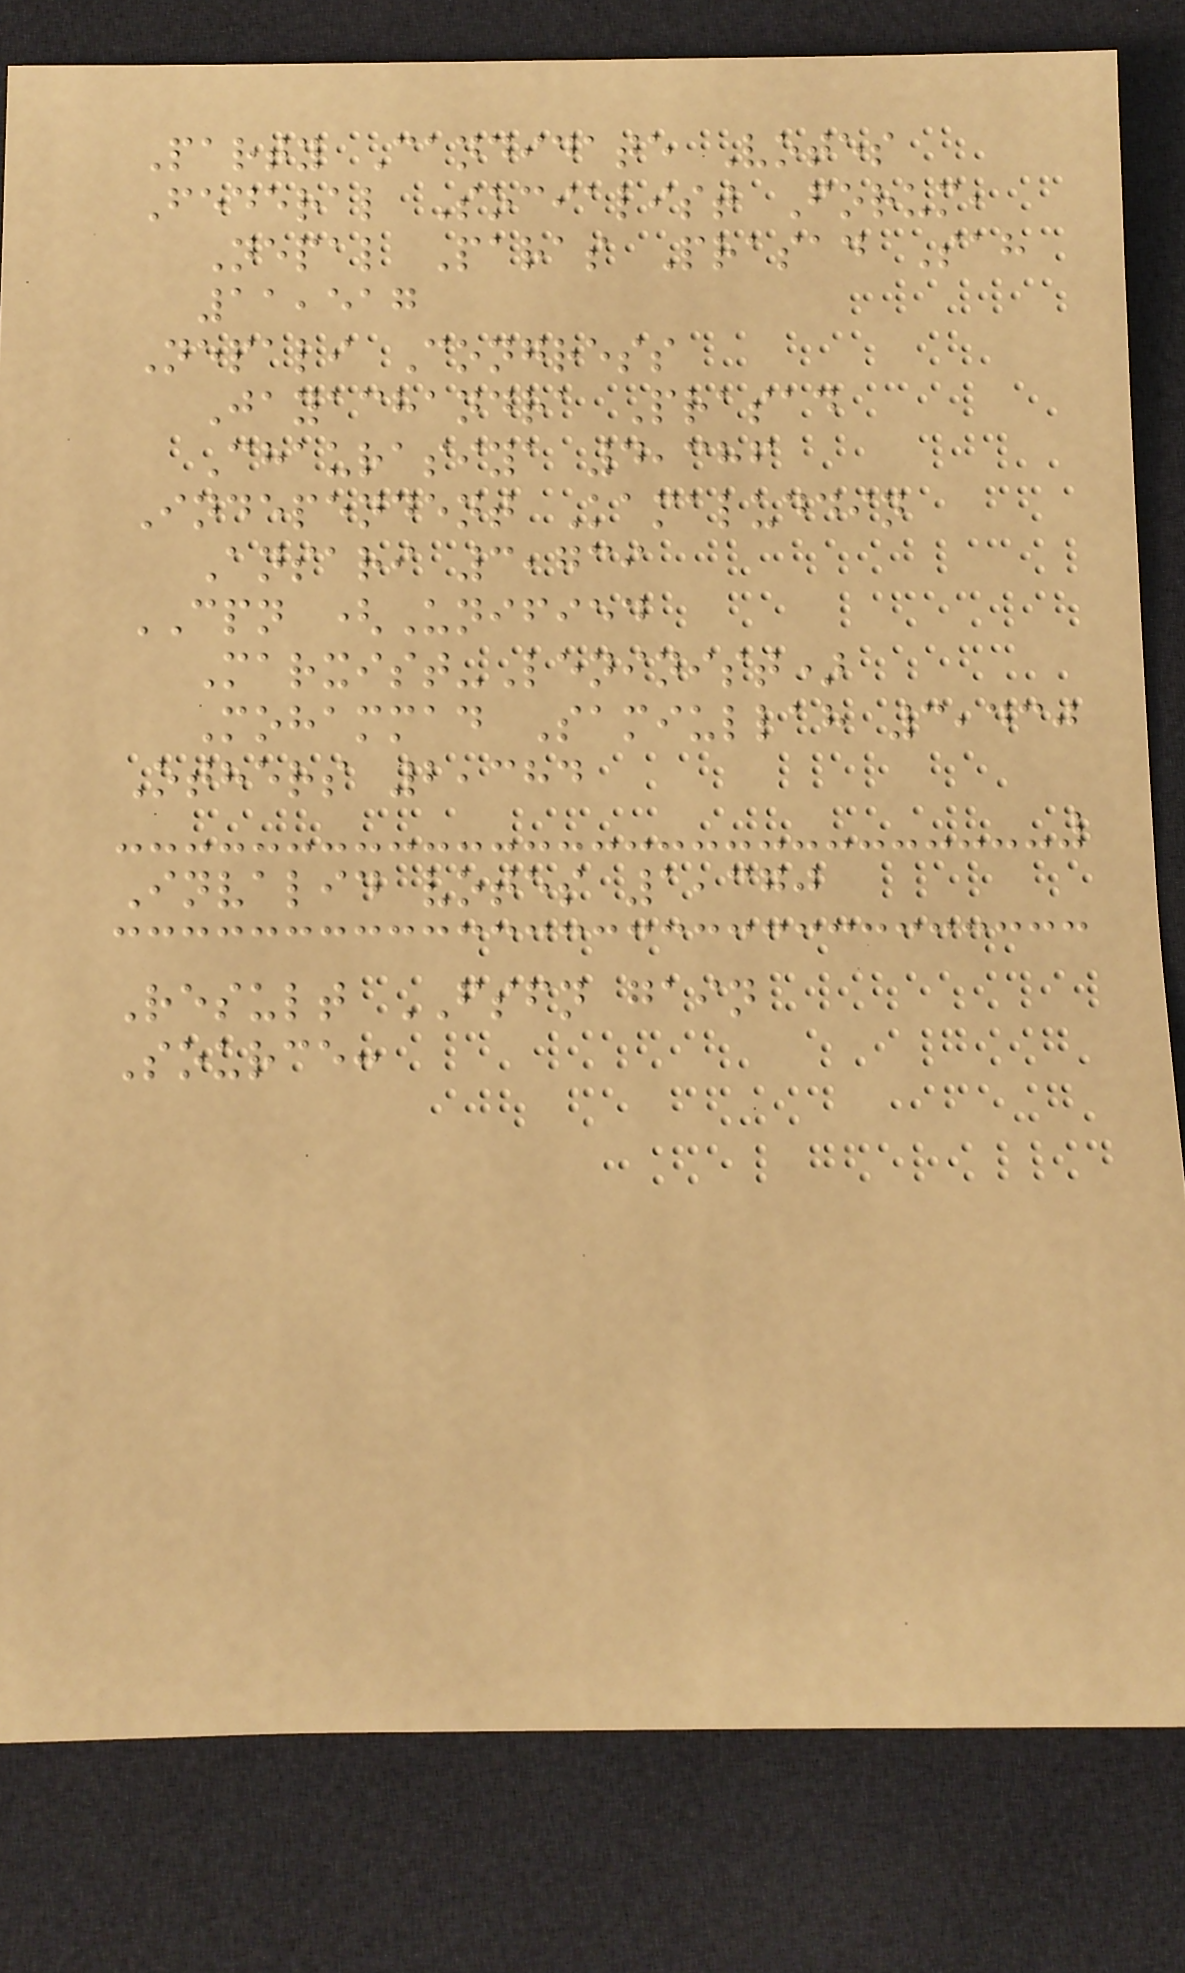Party Candidate Votes
Federal Socialist Forum,
Nepal Paras Prasad Sah
11,517
Nepali Congress
Jayachandra Prasad
Chaurasiya 4,386
Independent Kamaluddin
Ansari 3,739
CPN (Unified
Marxist-Leninist)
Mohammad Samiullah 3,430
Others 2,384
Invalid votes 1,370
Result FSFN gain
Source:
